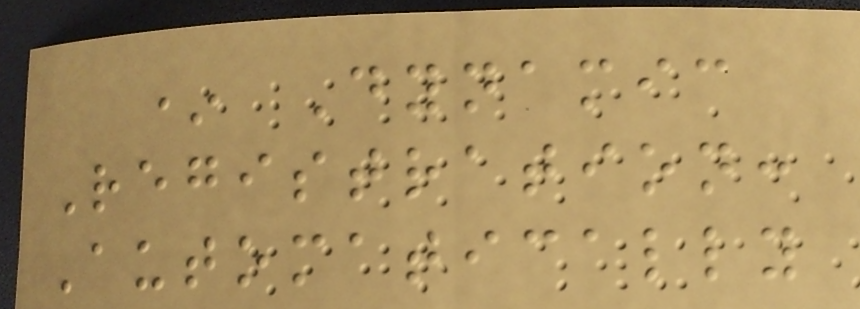* Dynamic
Registration:
Automatically
